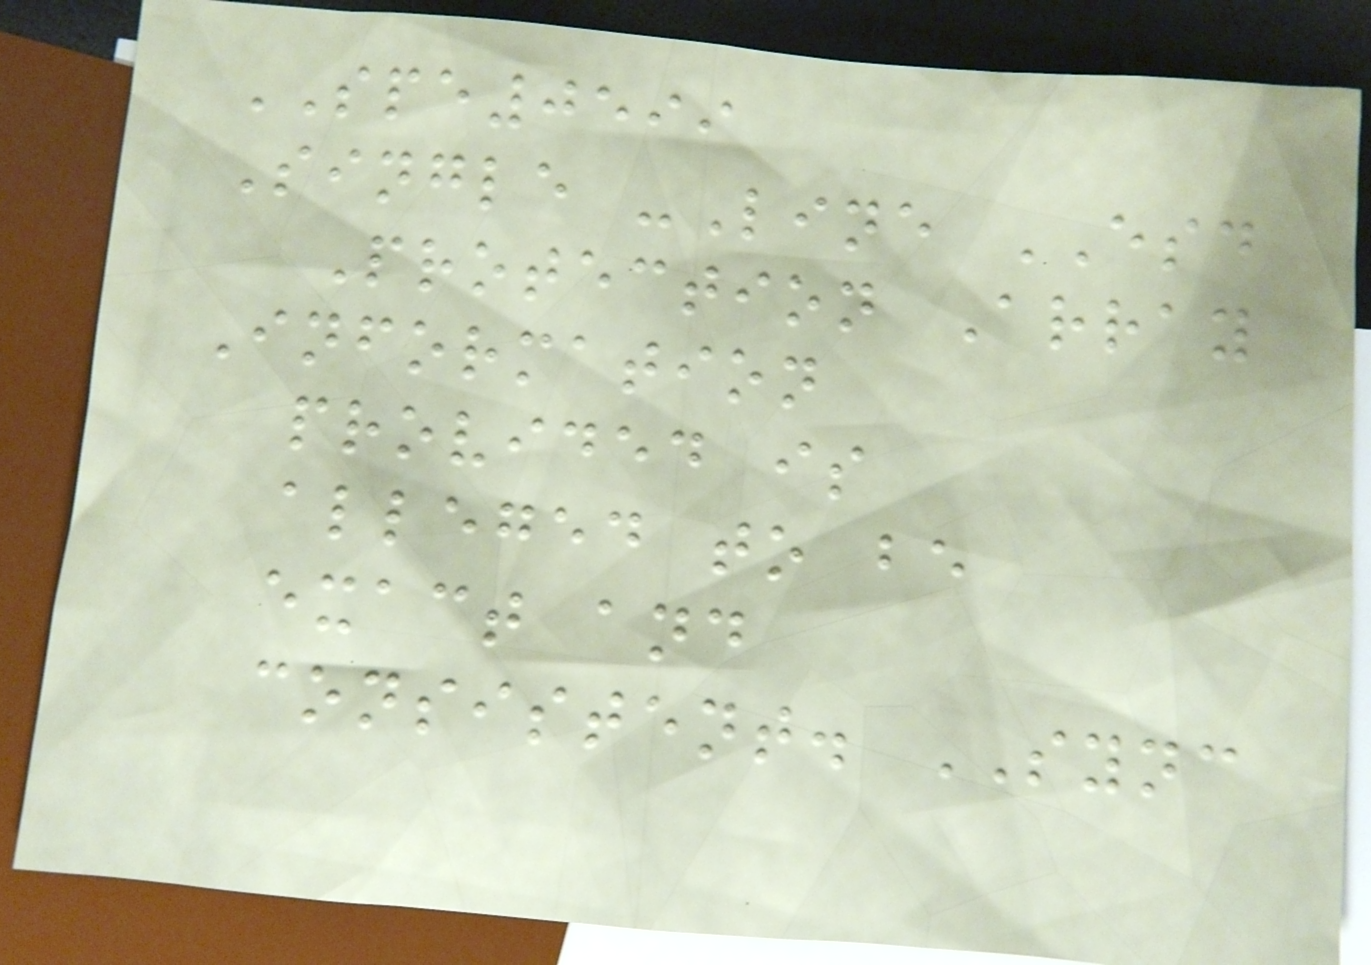SPE0599
Single -Line ESD
Protection Array
Information
provided is
alleged to be
exact and
consistent. SYNC
